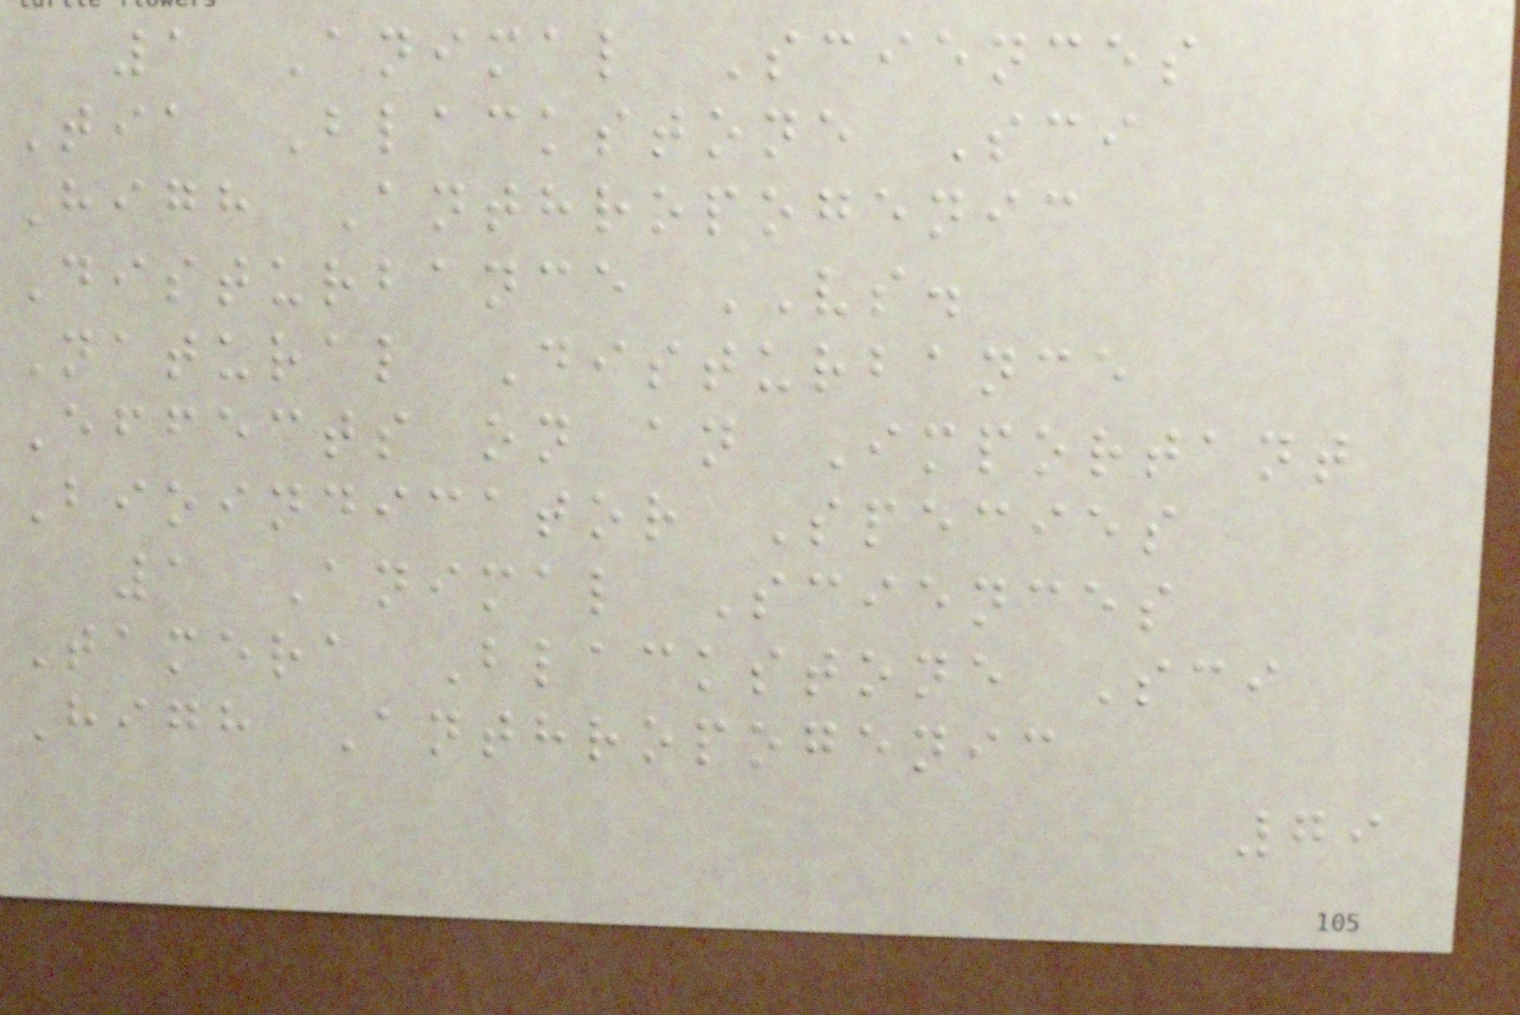1 Animal Sciences
Tia Blackstone Sci
High Anthropogenic
Disturbance VS.
Natural Disturbance
Effects on an Important
Bioindicator Species
1 Animal Sciences
Tamera Blackstone Sci
High Anthropogenic
79
